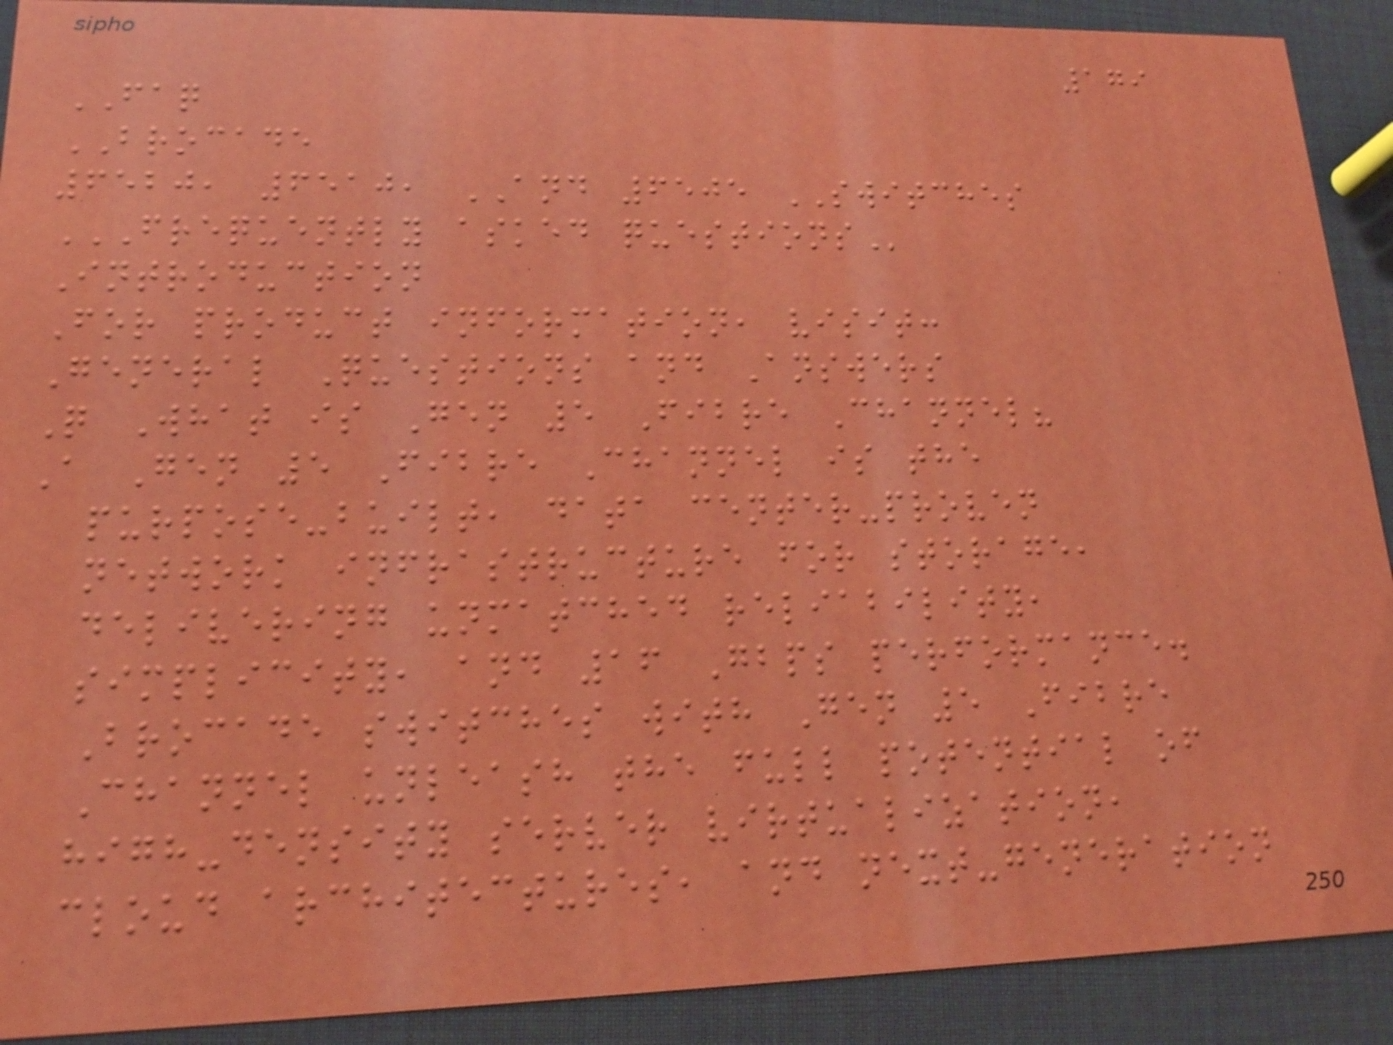179
FAQ
BROCADE
6520, 6510, AND 6505 SWITCHES
FREQUENTLY ASKED QUESTIONS
Introduction
For product information, visit:
General Questions and Answers
Q What is Gen 5 Fibre Channel?
A Gen 5 Fibre Channel is the
purpose-built, data center-proven
network infrastructure for storage,
delivering unmatched reliability,
simplicity, and 16 Gbps performance.
Brocade switches with Gen 5 Fibre
Channel unleash the full potential of
high-density server virtualization,
cloud architectures, and next-generation
